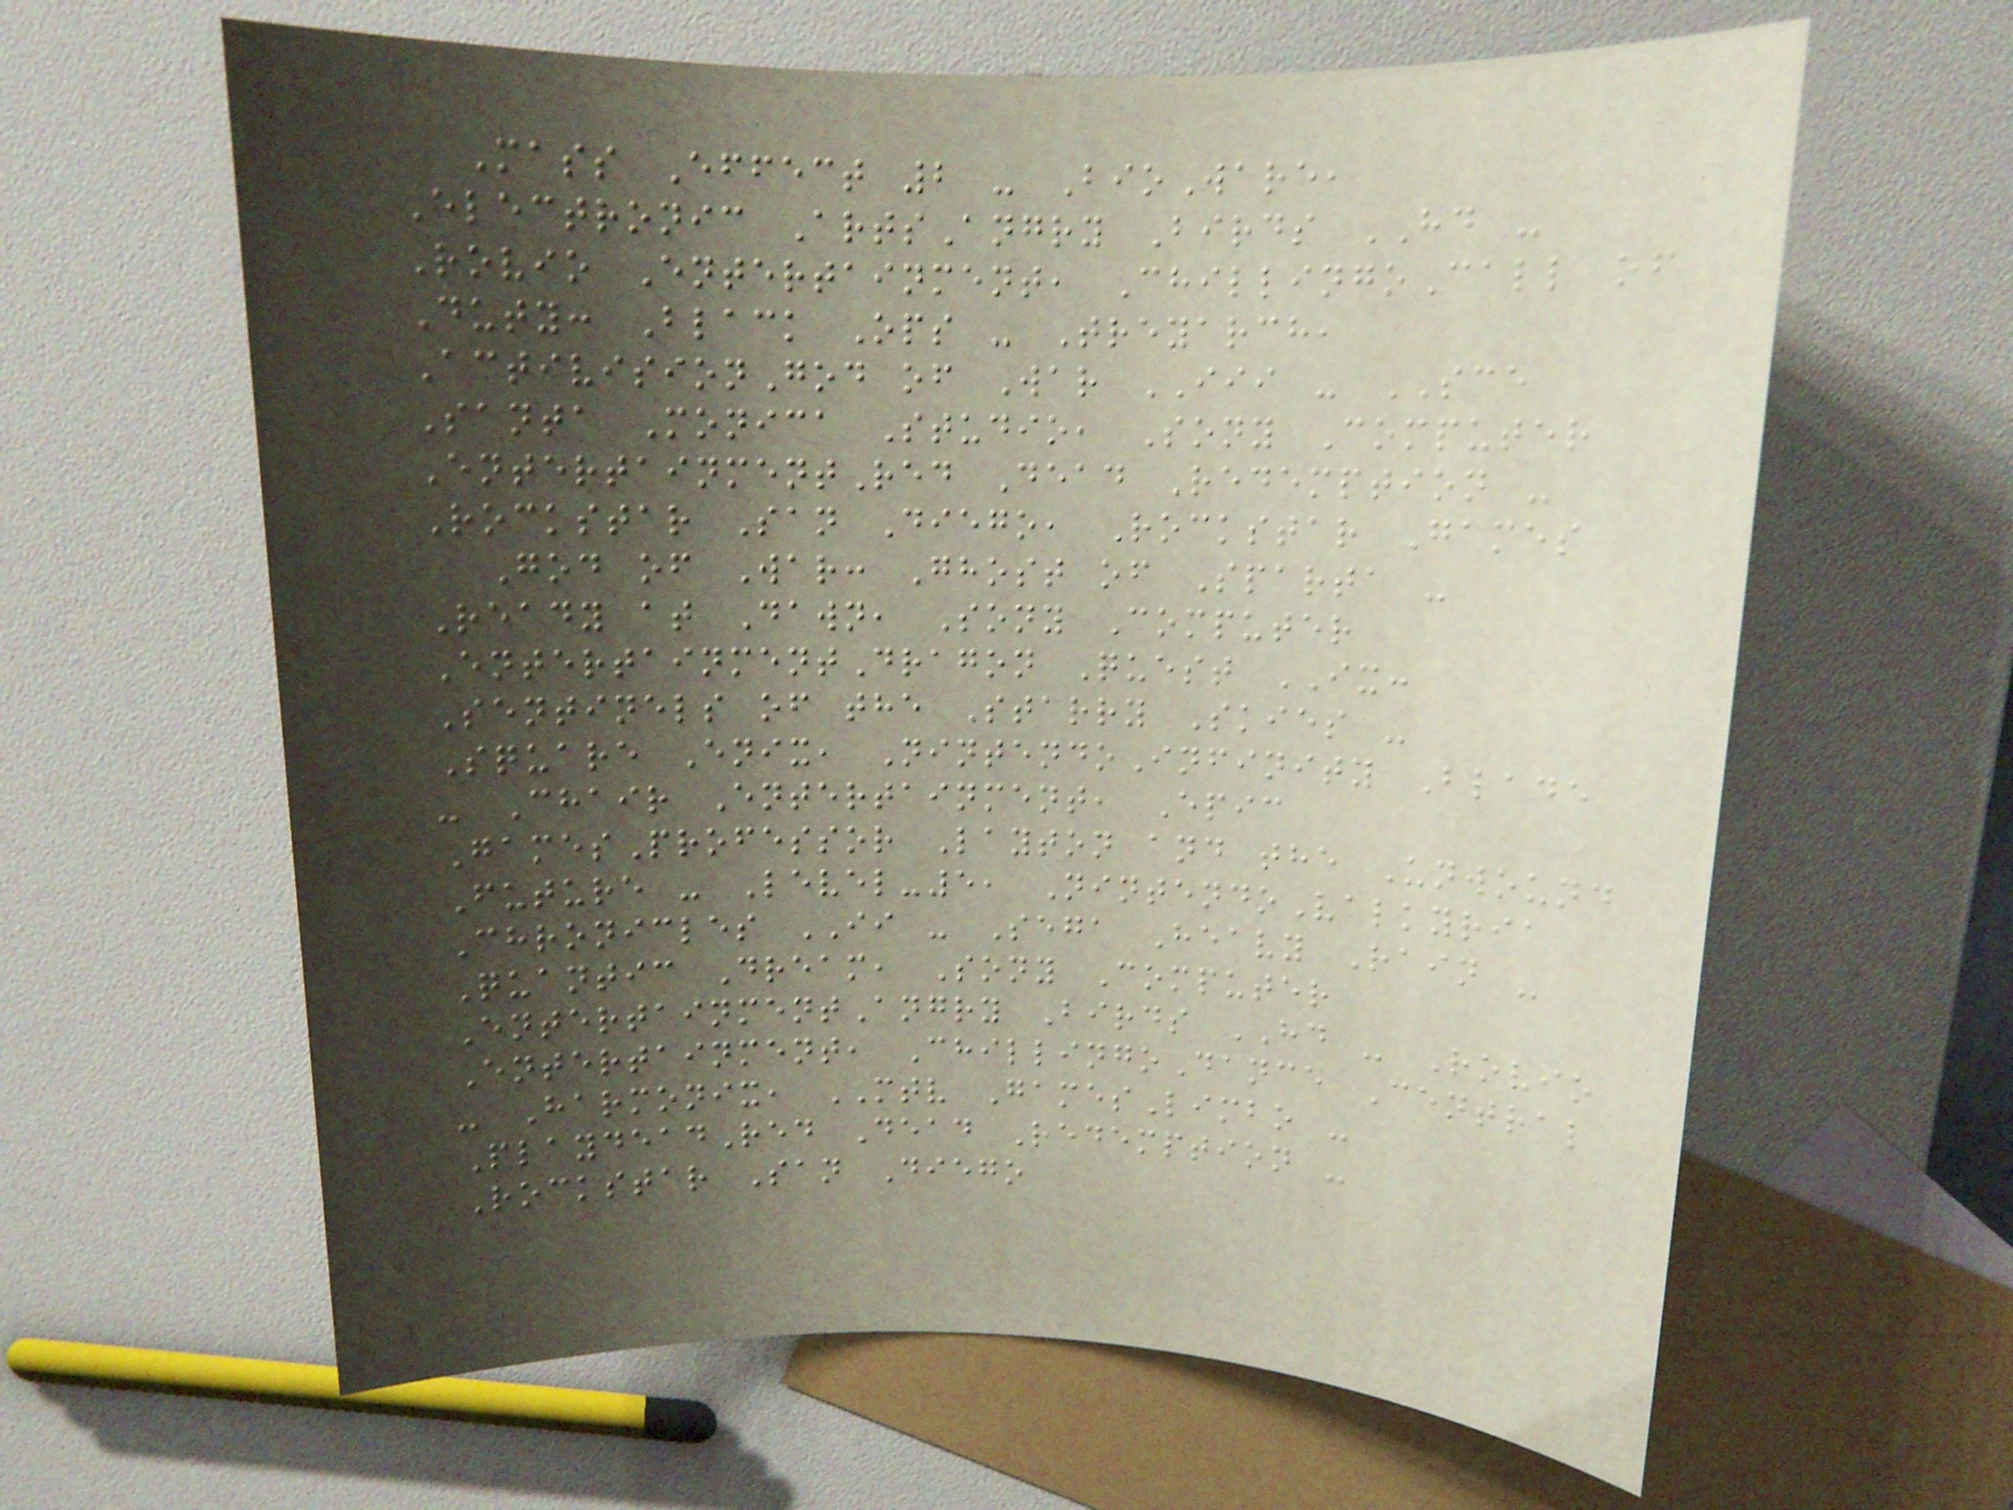Mass Effect 2 - BioWare,
Electronic ArtsAngry Birds HD -
Rovio Entertainment, ChillingoCall of
Duty: Black Ops - Treyarch,
ActivisionGod of War III - SCE
Santa Monica Studio, Sony Computer
EntertainmentRed Dead Redemption -
Rockstar San Diego, Rockstar Games
God of War: Ghost of Sparta -
Ready at Dawn, Sony Computer
EntertainmentDragon Quest IX:
Sentinels of the Starry Skies -
Square Enix, NintendoInfinity Blade
- Chair Entertainment, Epic
GamesProfessor Layton and the Unwound
Future - Level-5, NintendoValkyria
Chronicles II - Sega Heavy Rain -
Quantic Dream, Sony Computer
EntertainmentAngry Birds HD - Rovio
Entertainment, ChillingoDance Central
- Harmonix, MTV GamesLimbo -
PlaydeadRed Dead Redemption -
Rockstar San Diego
